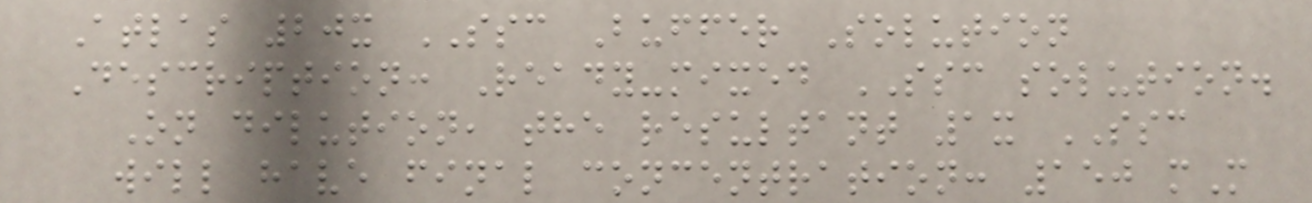Atlas 20x SSC Buffer Solution
Description: Ready-mixed SSC solution.
On dilution, the resultant 1x SSC
will have final concentration: 150 mM
